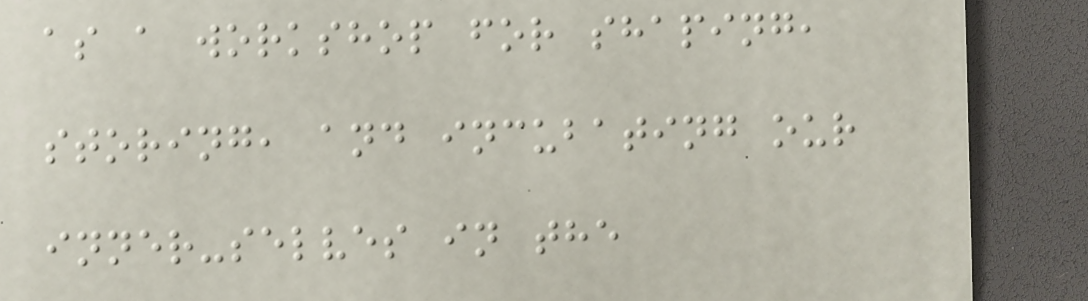as a workshop for shaping,
storing, and incubating our
inner-selves in the
